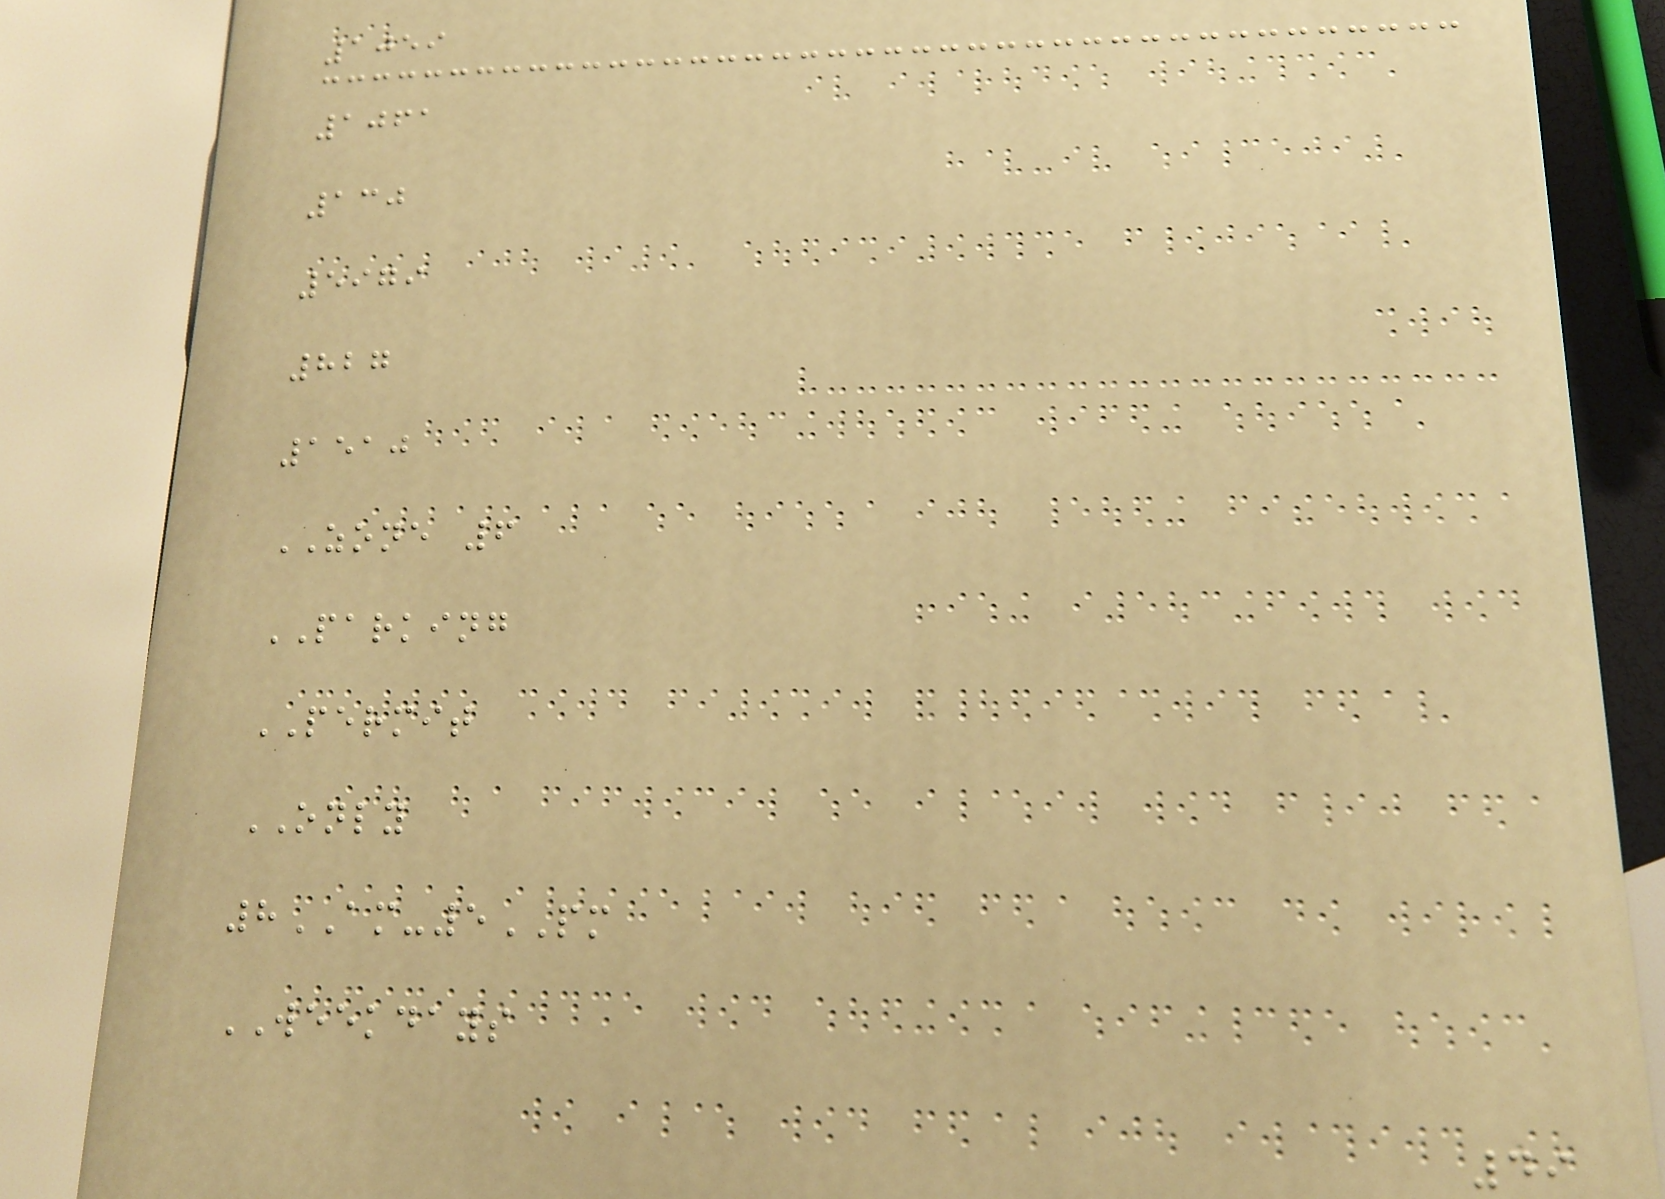1059
1061
130
5979
827
1510
ZONE 6
PARKING
PERMIT
ONLY
8AM-5PM
WEEKDAYS
49
